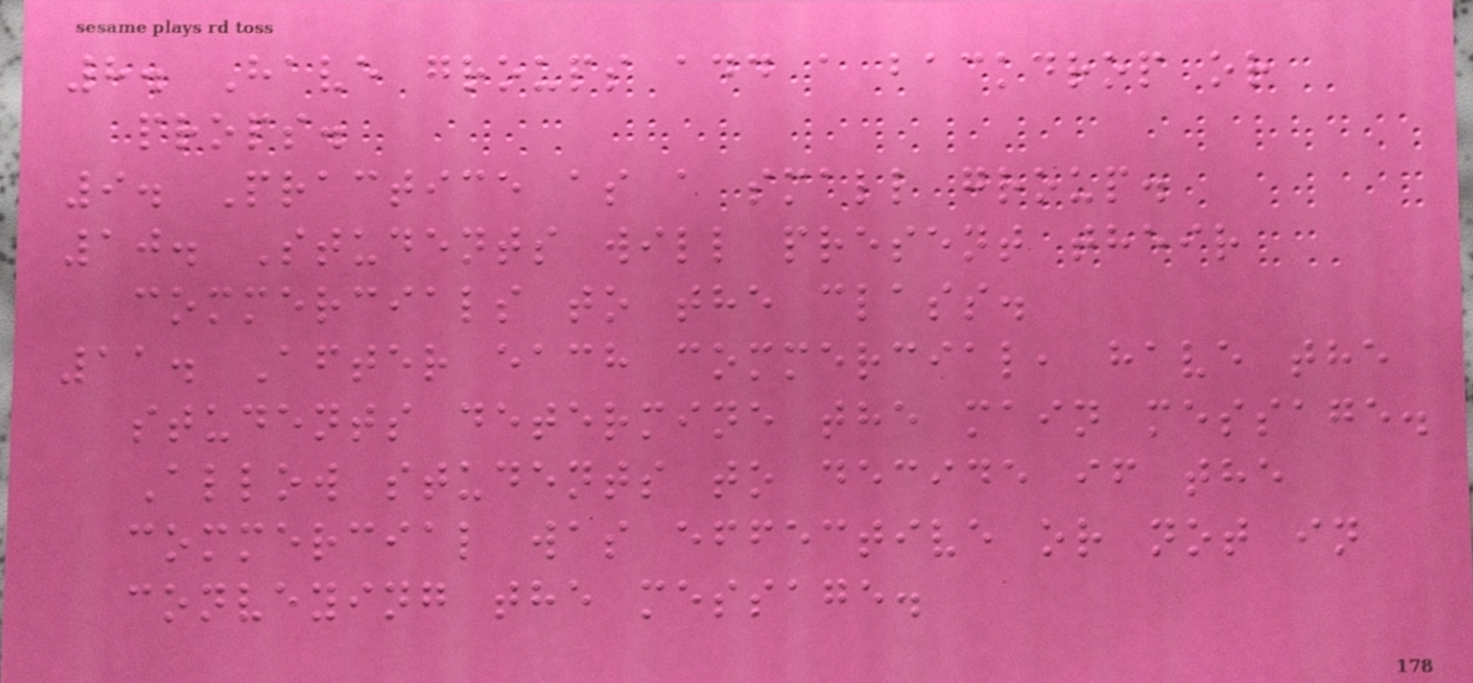8. Have groups add a backdrop or
props.
9. Practice as a small group.
10. Students will present their
commercials to the class.
11. After each commercial, have the
students determine the main message.
Allow students to decide if the
commercial was effective or not in
conveying the message.
